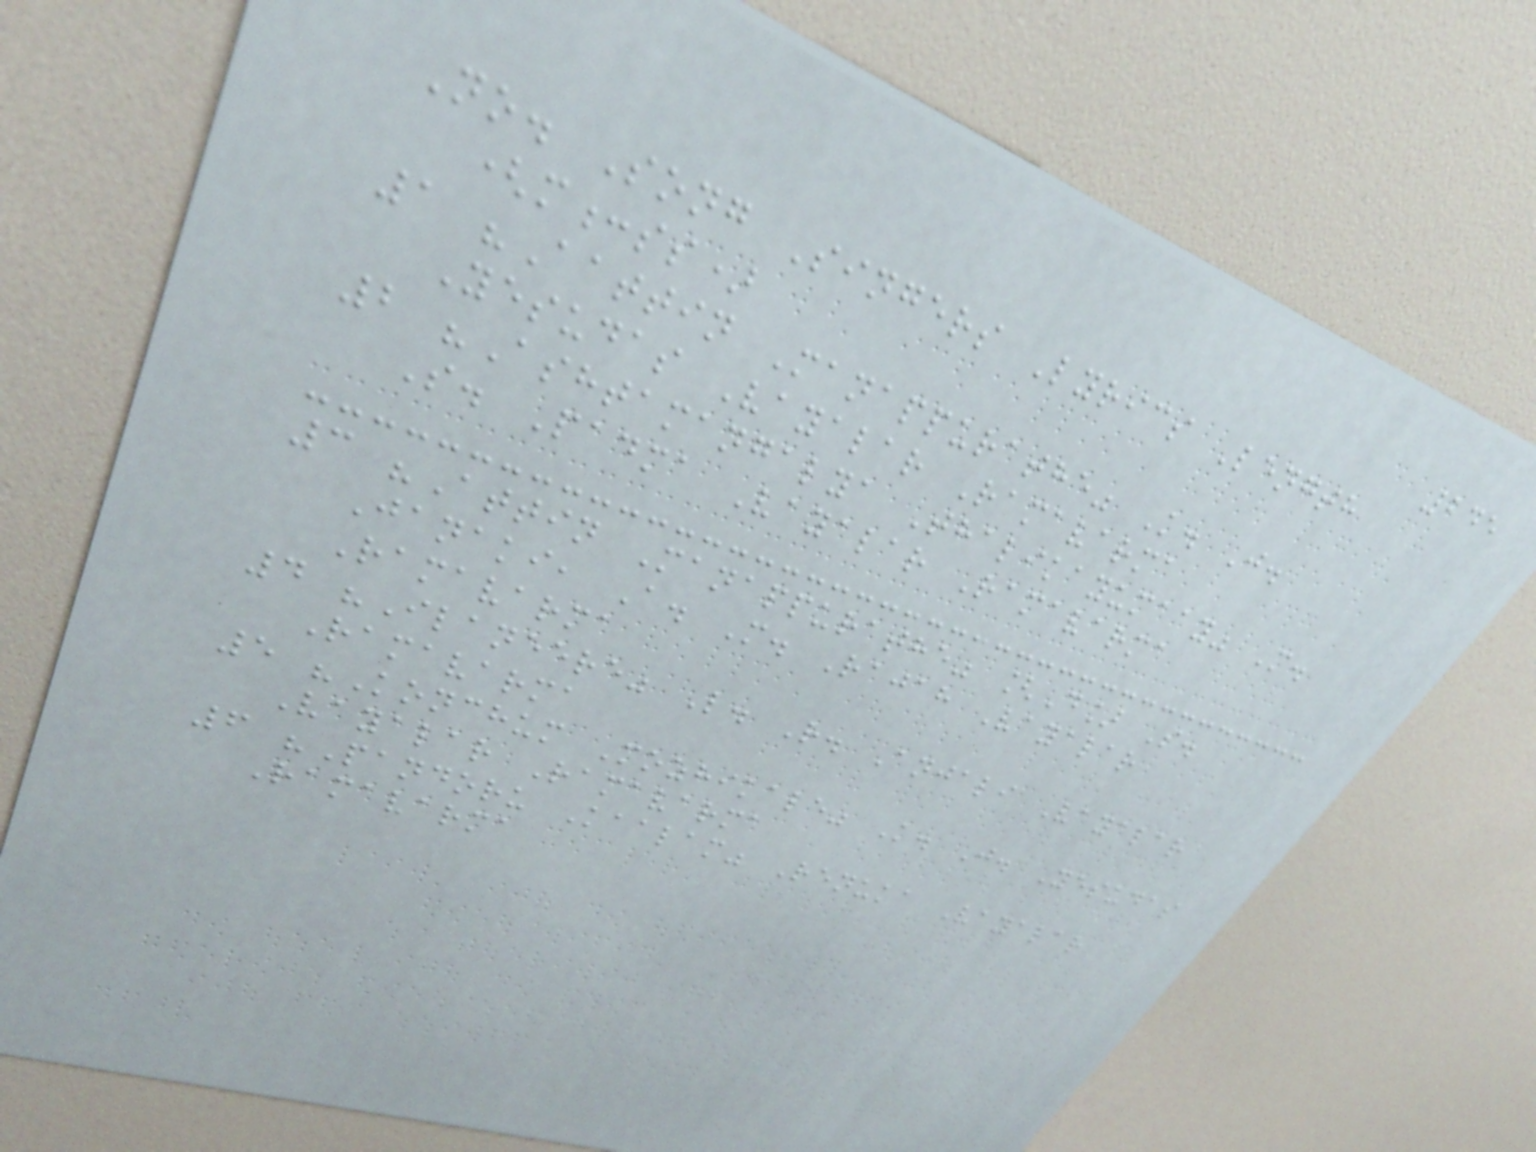245
No. Song Singers Lyrics Length
(m:ss)
1 "Aattin Manappurathe" K. J.
Yesudas Vayalar Ramavarma
2 "Ashtamangalya Thalikayumaay" M.
S. Padma Vayalar Ramavarma
3 "Attin Manappurathe" [D] S.
Janaki, A. M. Rajah Vayalar
Ramavarma
4 "Ilaneere" L. R. Anjali Vayalar
Ramavarma
5 "Konchum Mozhikale" K. J. Yesudas
Vayalar Ramavarma
6 "Pandoru Kaalam" Renuka Vayalar
Ramavarma
